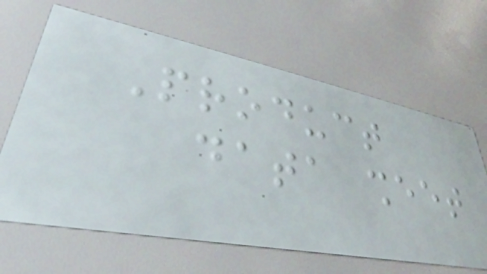Product
data sheet
